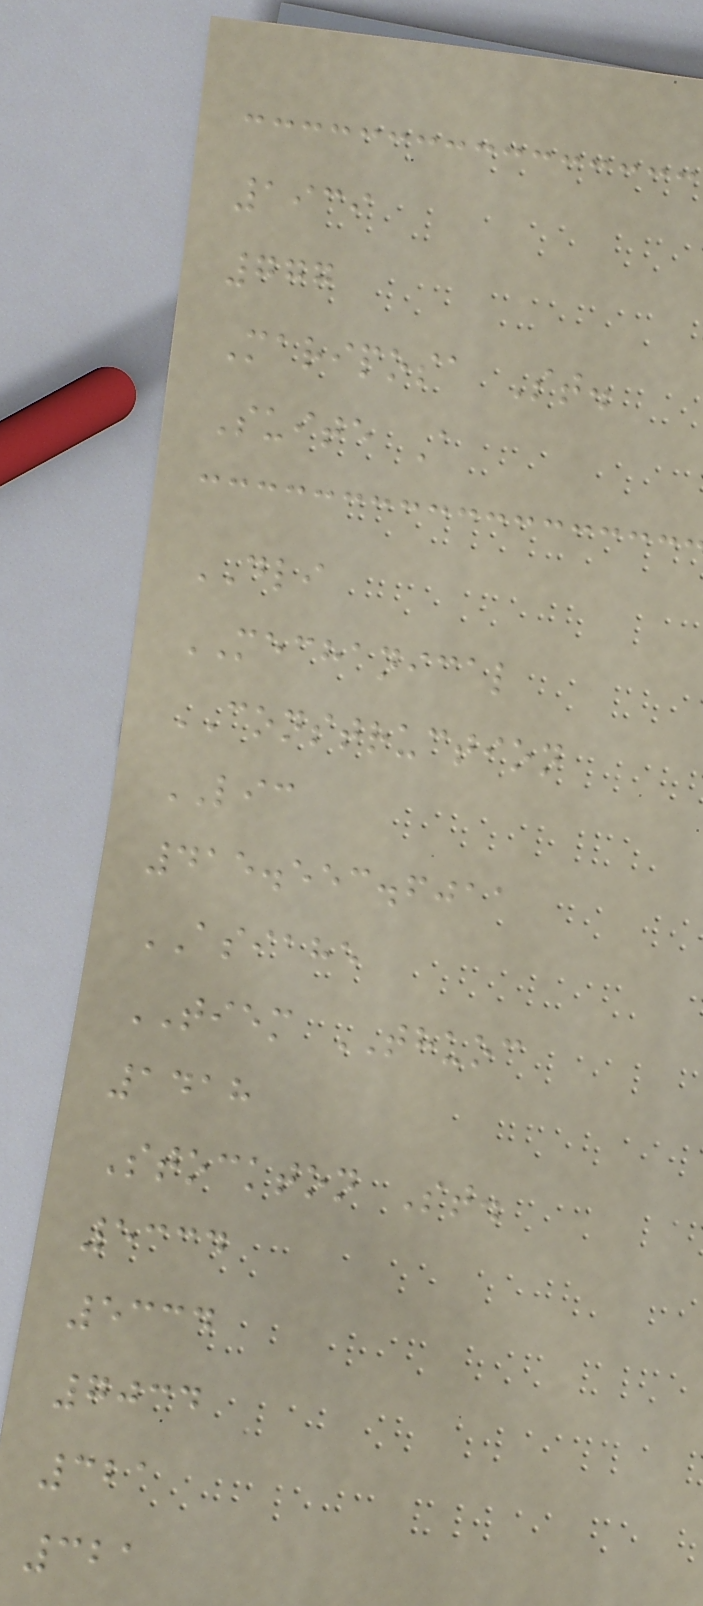1939
777
Mariposa St.
Suite A
DLI
MECHANICAL
CONSTRUCTION
LIC
415.553.6011
ASIAHE
TIEM THUOC
1418
Stockton St.
5334
5334
7034
321
321
